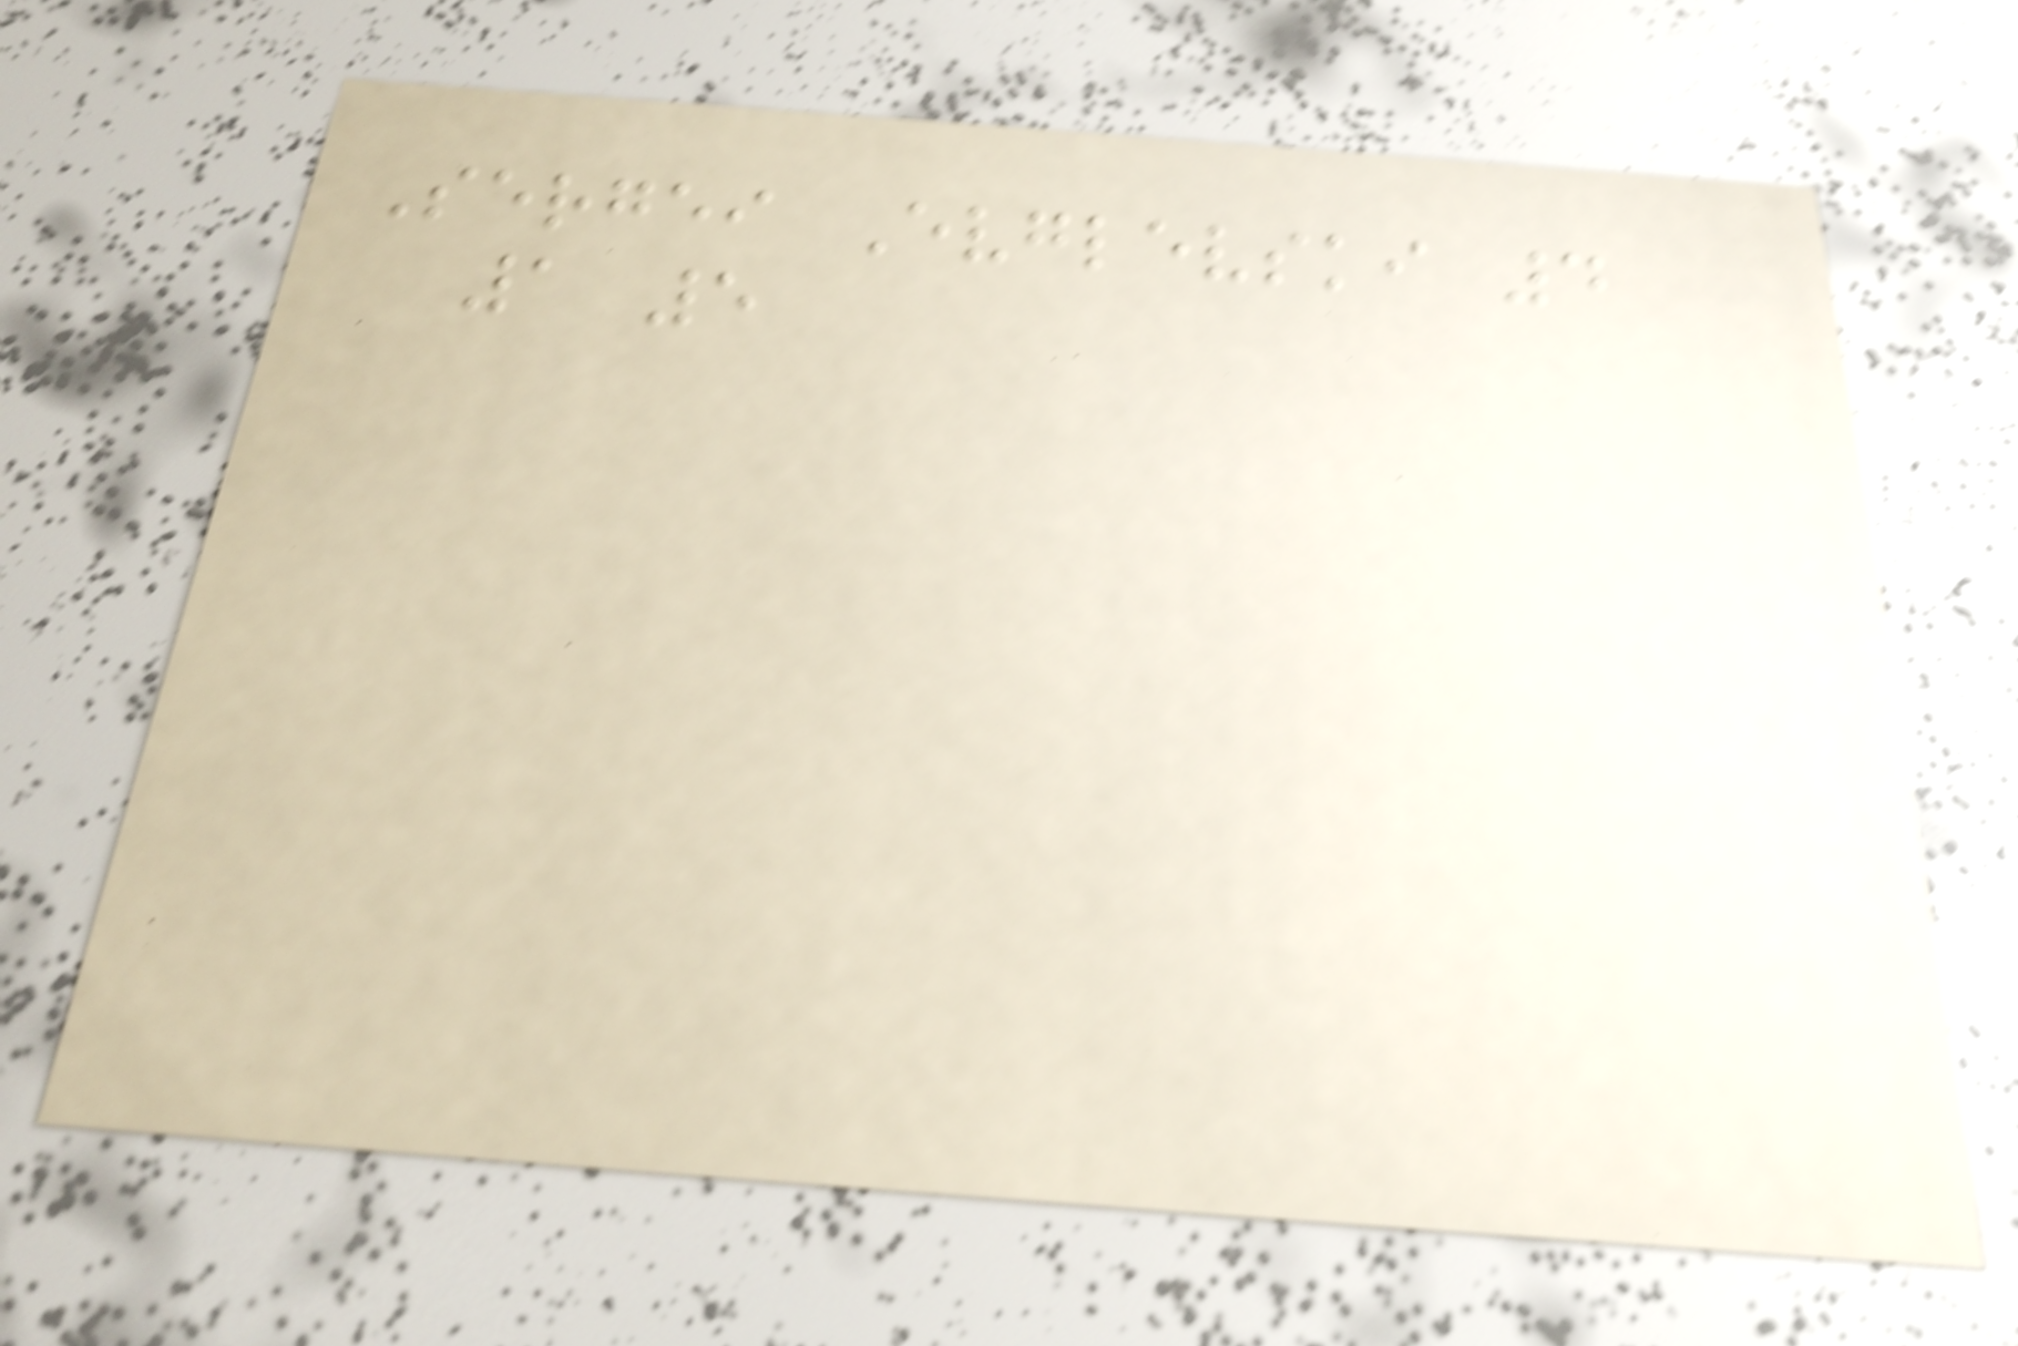Sergei Evglevski 4
1 5
